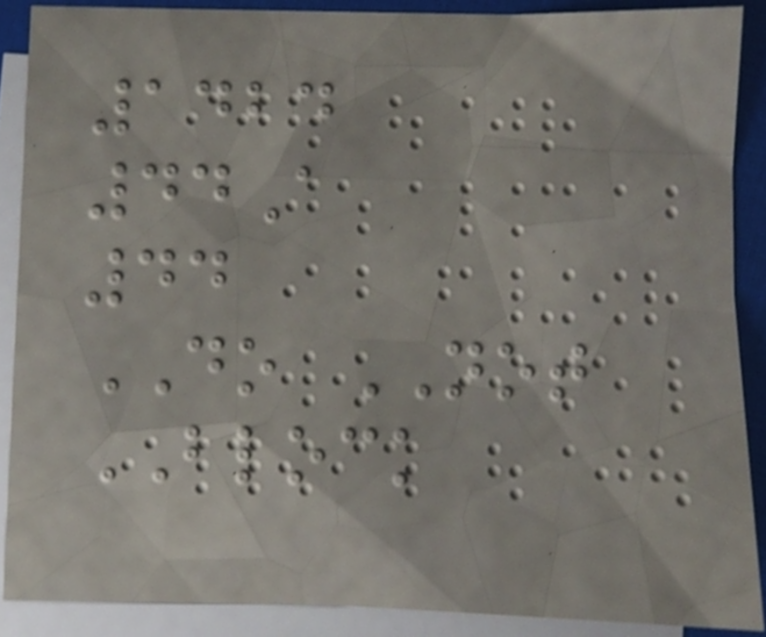1424
44A
44
DO NOT
BLOCK
